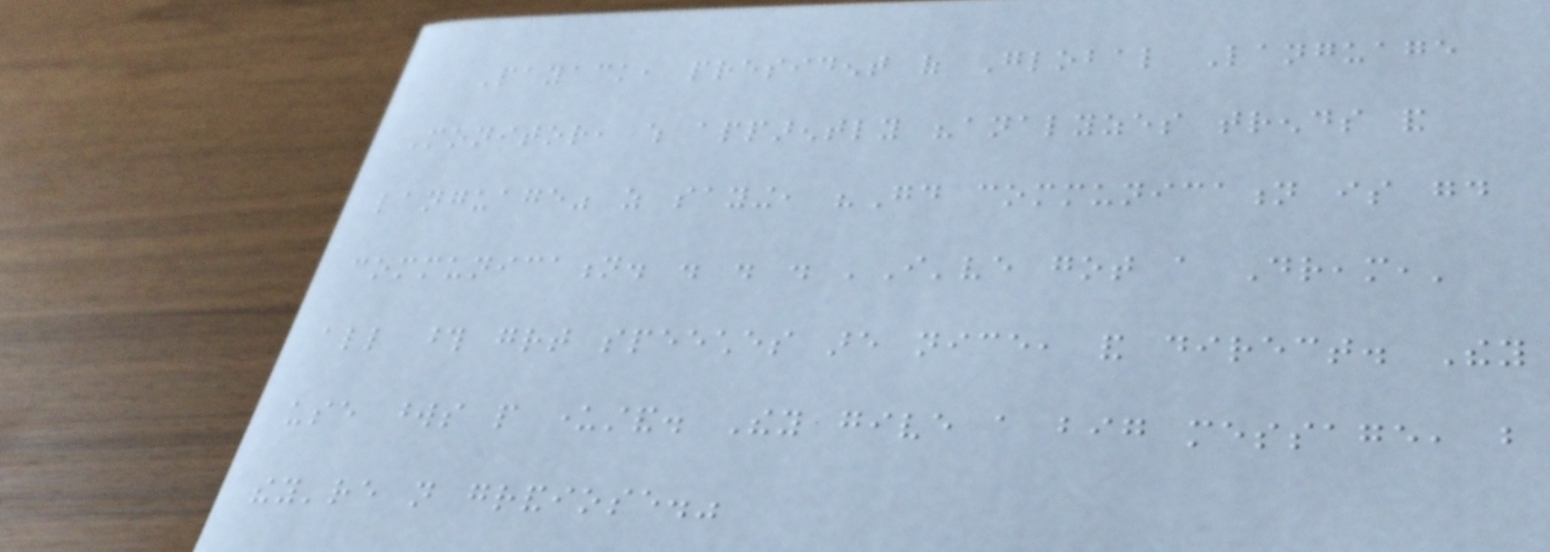Payack, president of Global Language
Monitor, which apparently "analyzes trends and
language" as saying, "Good communication is good
communication. . . . 'I've got a Dream,'
all those great speeches are nice, and direct. They
use words people understand. They give a big message, but
they're not grandiose."
